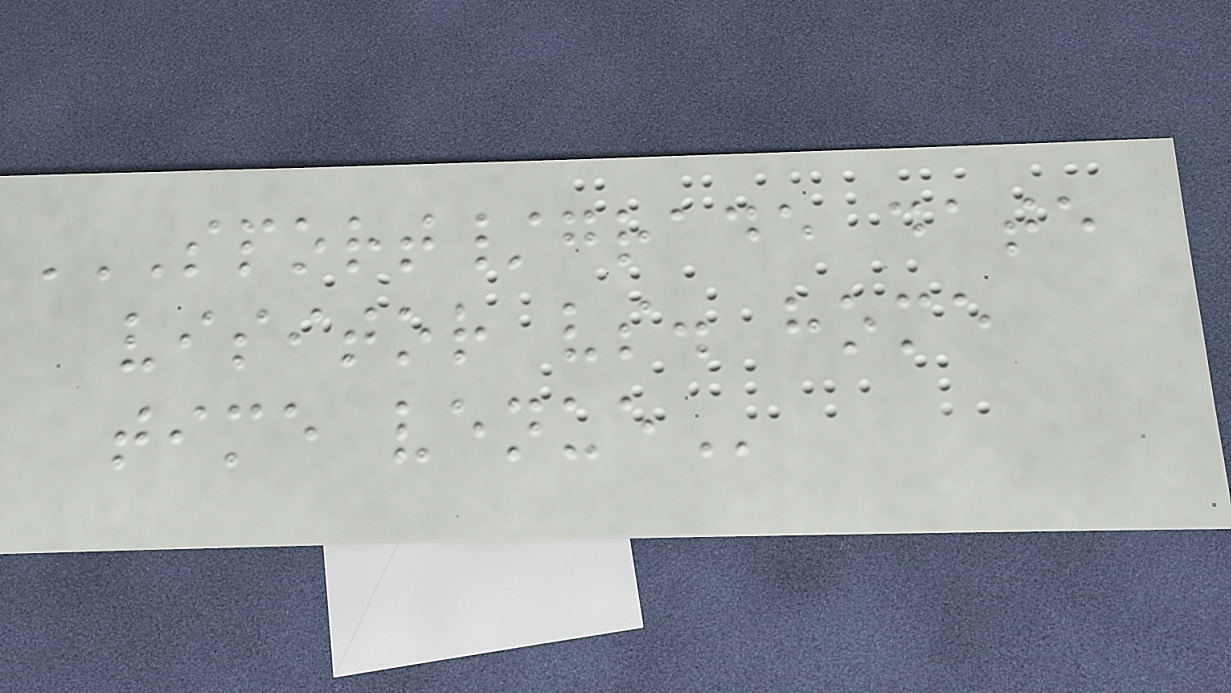SPORT/GRADE DATE
VISITOR VS. HOME
TIME VENUE
